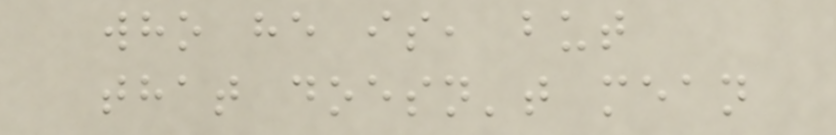who he is, but
that doesn't mean
